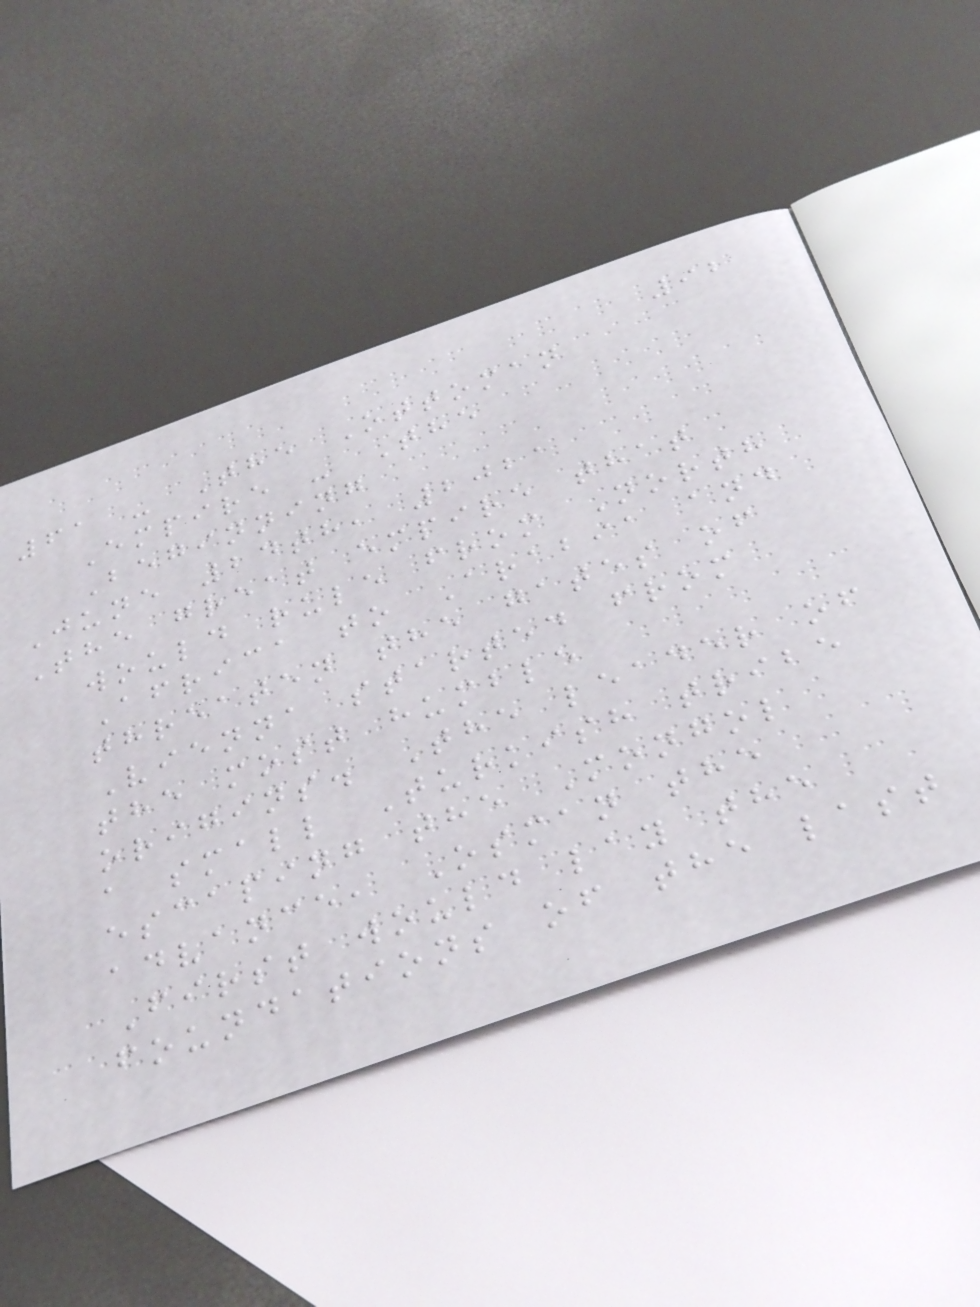92
61 - The Ottoman
Empire - The
Beginning
June 24th, 2021
The great empire that
would rule from North
Africa to Arabia and
threaten the gates of
Vienna started from
the most humble
origins. The leader of
a small Turkish tribe
escaping the Mongol
advance, Osman the
First would lay the
foundations of the last
